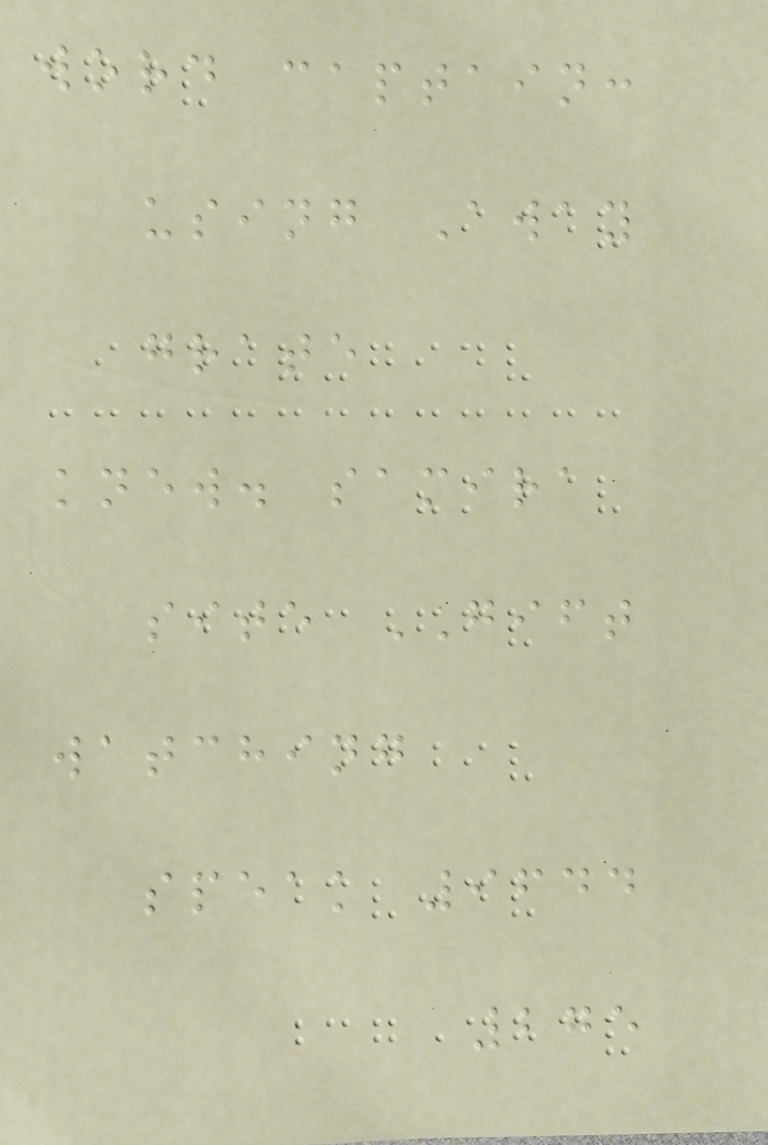word captain:
using Away
grate
knew. samira
site GIFT
watching
speak 9644
275
